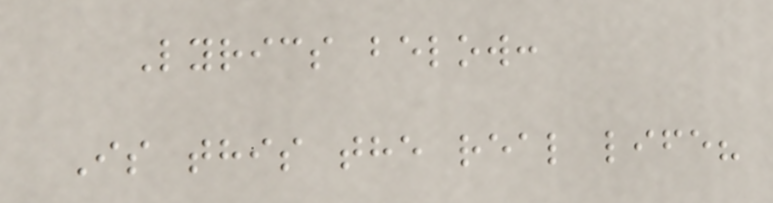Lyrics below:
Is this the real life?
